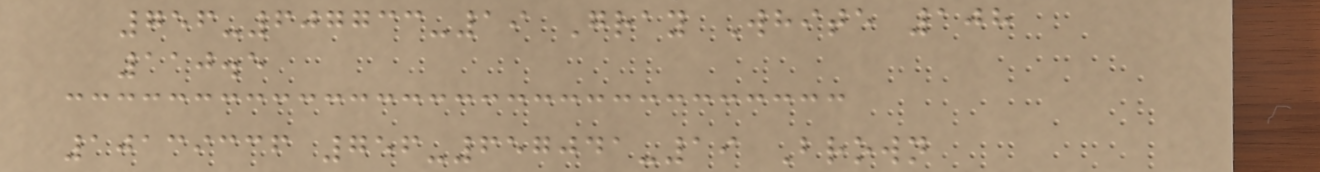756-607733-19 Gray White 108
110.5
10139336 756-657041-19 Brown
